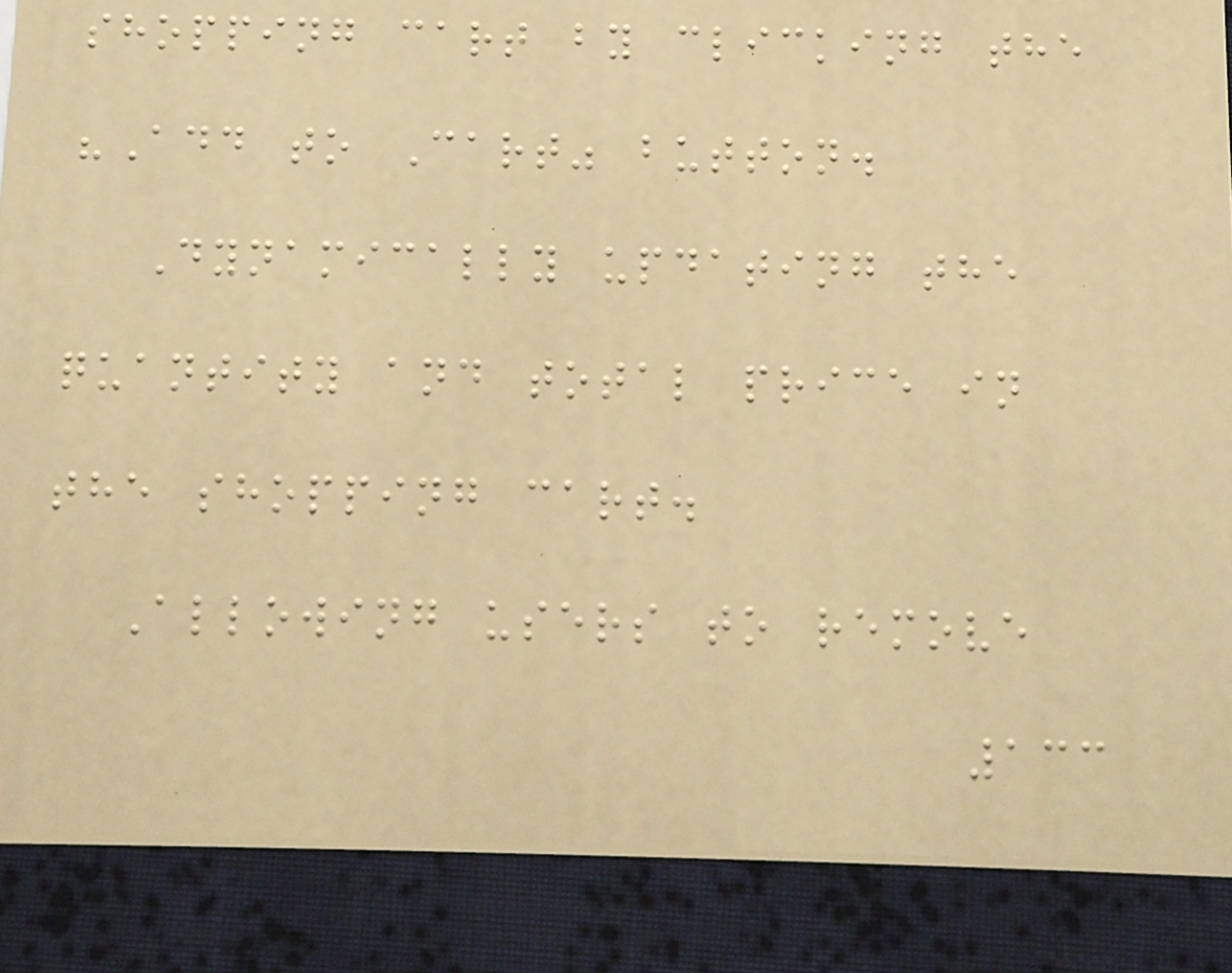shopping cart by clicking the
"Add to Cart" button.
Dynamically updating the
quantity and total price in
the shopping cart.
Allowing users to remove
133
